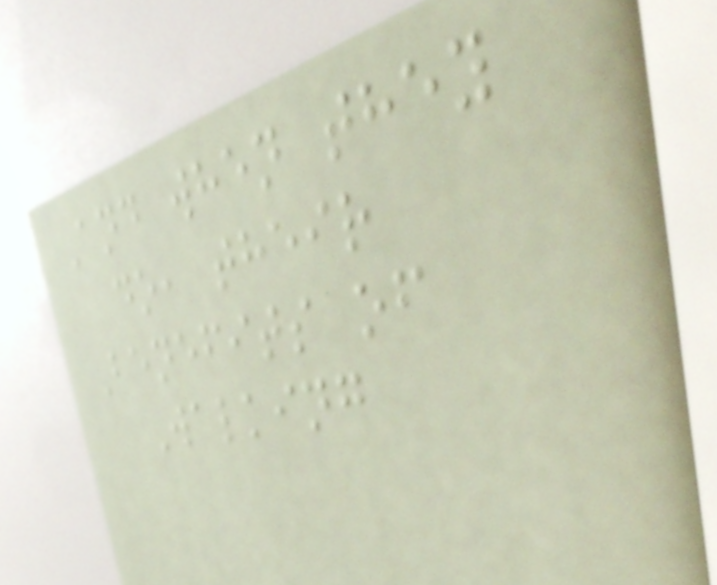And when they
do, their
Benefits of
Walking
